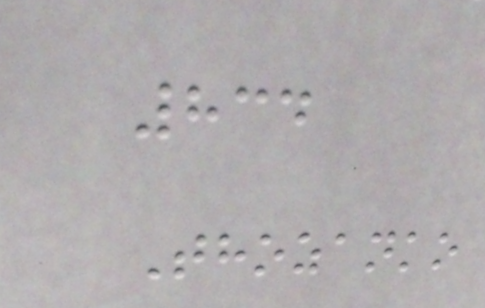834
Thozanko
